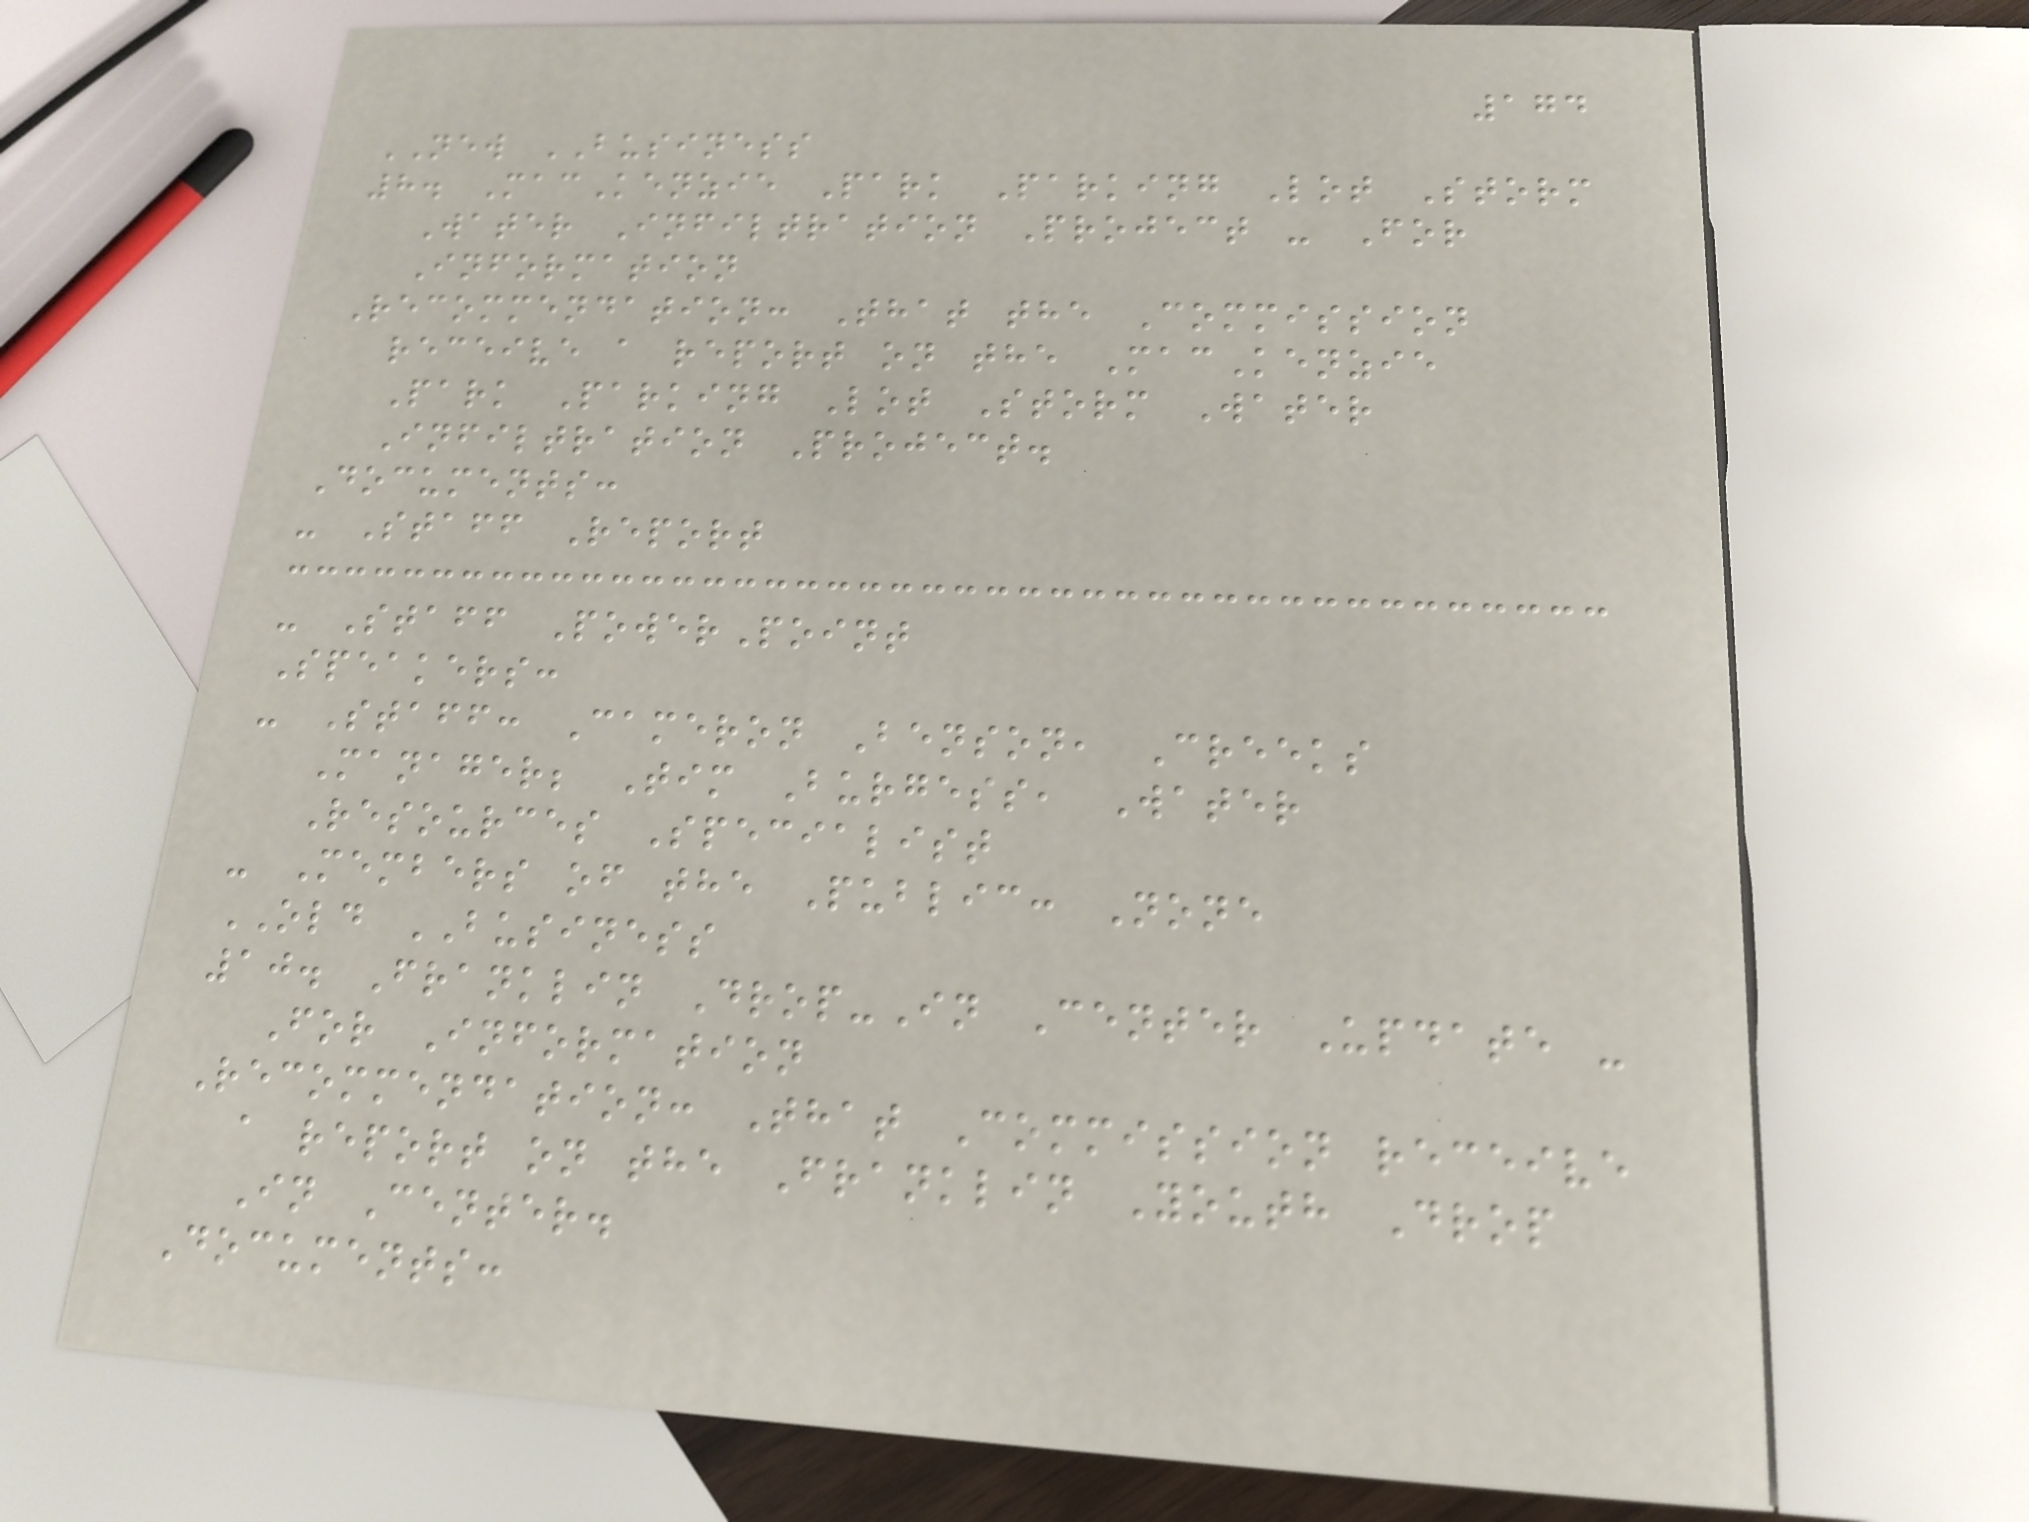174
NEW BUSINESS
8. MacKenzie Park Parking Lot Storm
Water Infiltration Project - For
Information
Recommendation: That the Commission
receive a report on the MacKenzie
Park Parking Lot Storm Water
Infiltration Project.
Documents:
- Staff Report
- Staff PowerPoint
Speakers:
- Staff: Cameron Benson, Creeks
Manager; Tim Burgess, Water
Resources Specialist
- Members of the Public: None
OLD BUSINESS
10. Franklin Drop-In Center Update -
For Information
Recommendation: That Commission receive
a report on the Franklin Youth Drop
In Center.
Documents:
